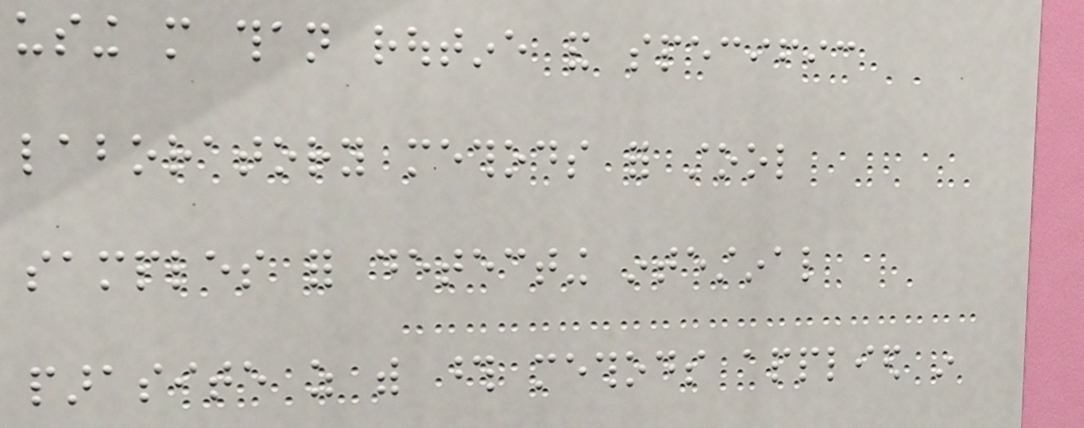using more than routine and specific
laboratory methods for stool
samples for detecting intestinal
parasite as with those methods applied in
